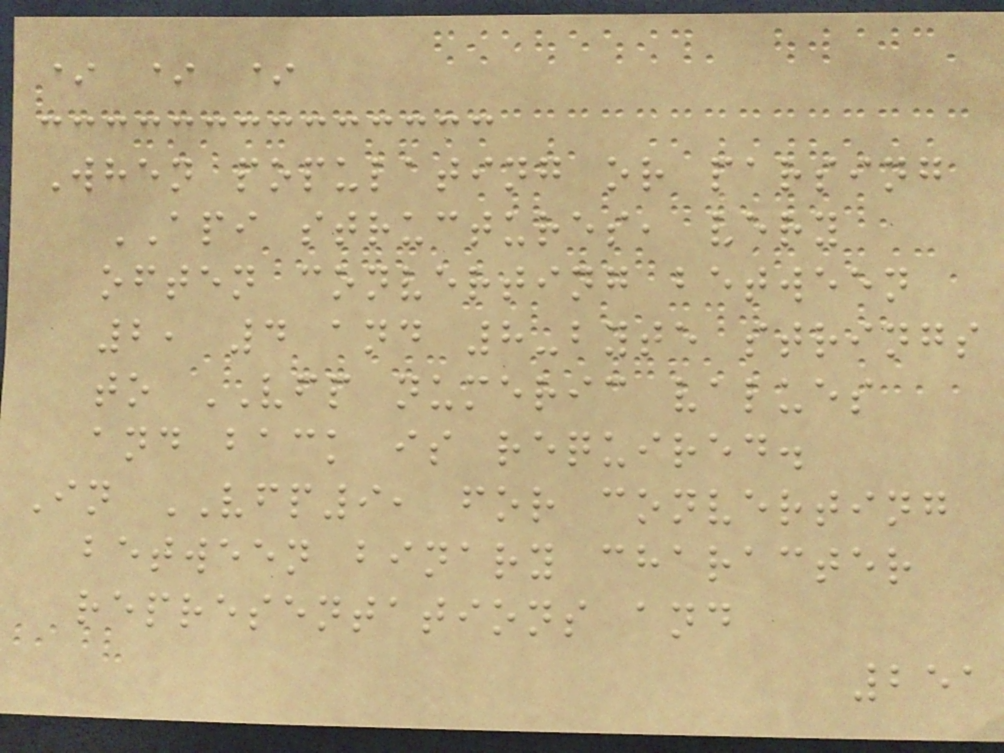* * *
When populating or parsing
API structures, very
often converting between
2, 4 and 8-byte strings
to VFP numeric values
and back is required.
In VFP9, for converting
between binary character
representations and
251
